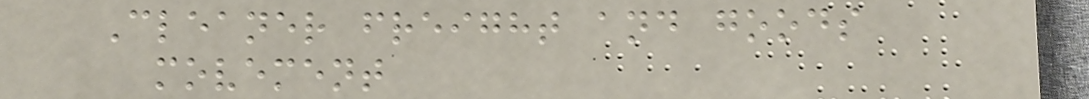Cleaner freight and goods
movement
